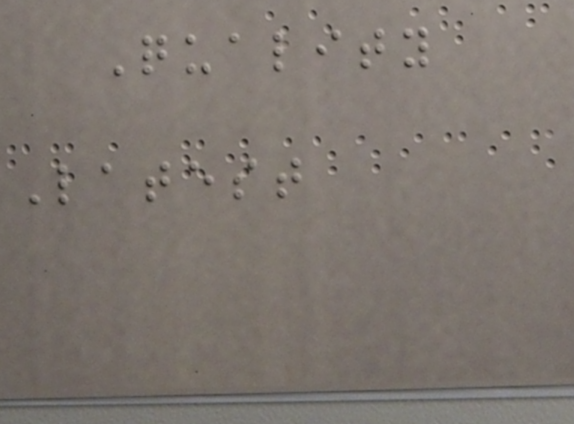Quality
Latest
